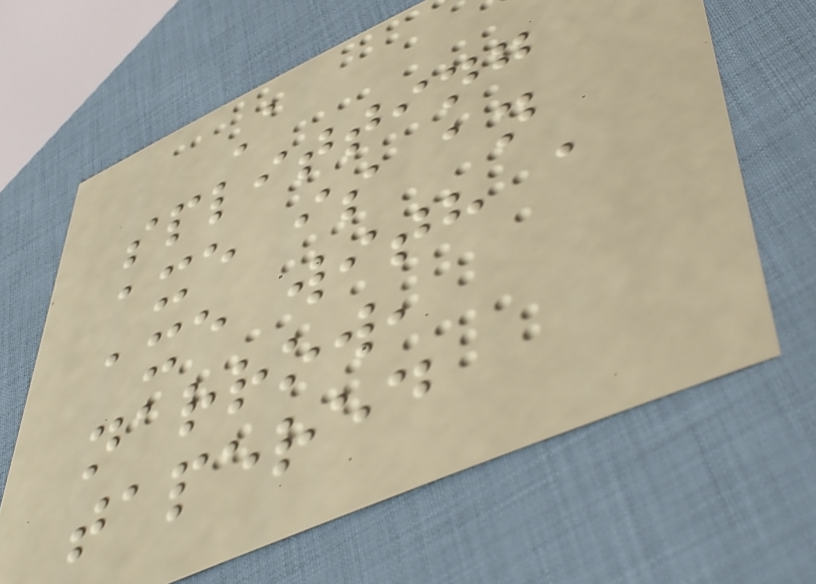A
splitting
axe is an
axe with a
narrow,
tapered
